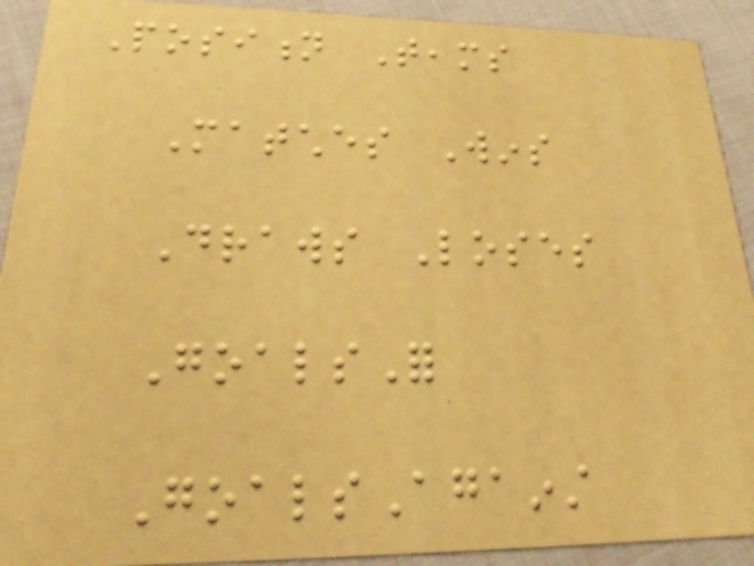Position Teams
Matches Wins
Draws Loses
GoalsFor
GoalsAgainst
